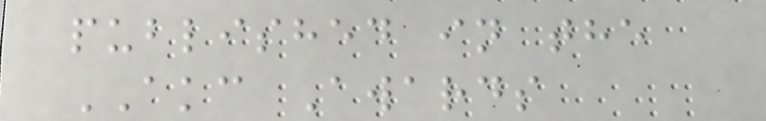published in the
AKC Awards
